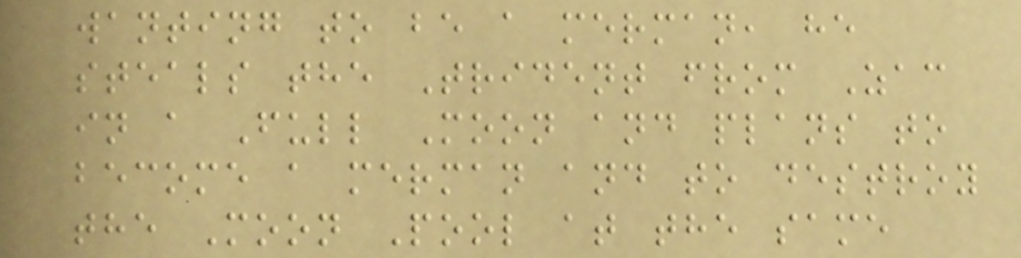wanting to be a merman, he
steals the Trident from Zac
in a Full Moon and plans to
become a merman and to destroy
the Moon Pool at the same
